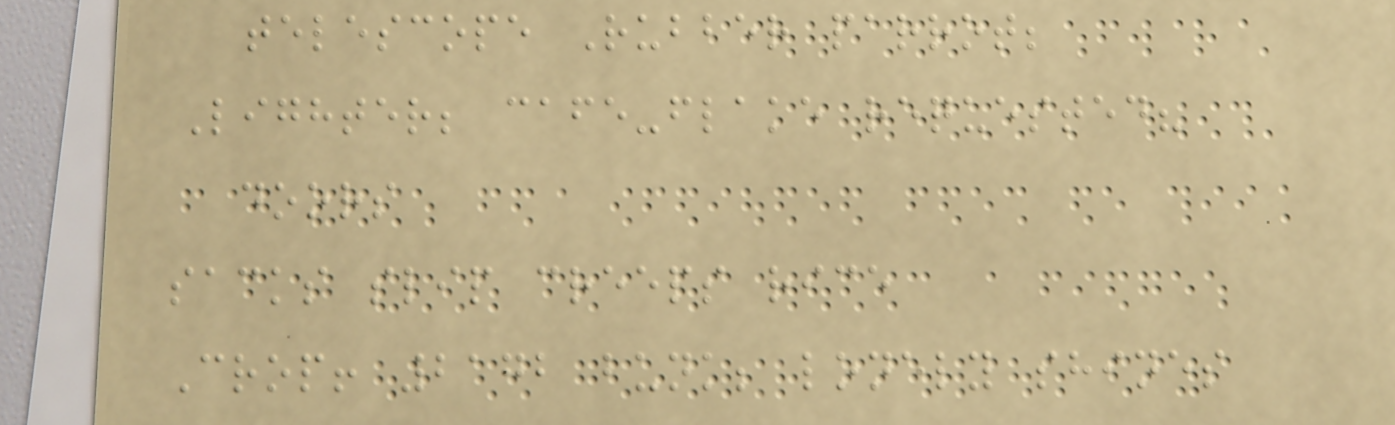telescope Rubber parrot;
Lighter; cafe-flake requested?
doors
sacks slip creeps rice
Crop! 2172 bunk; lonely shines
